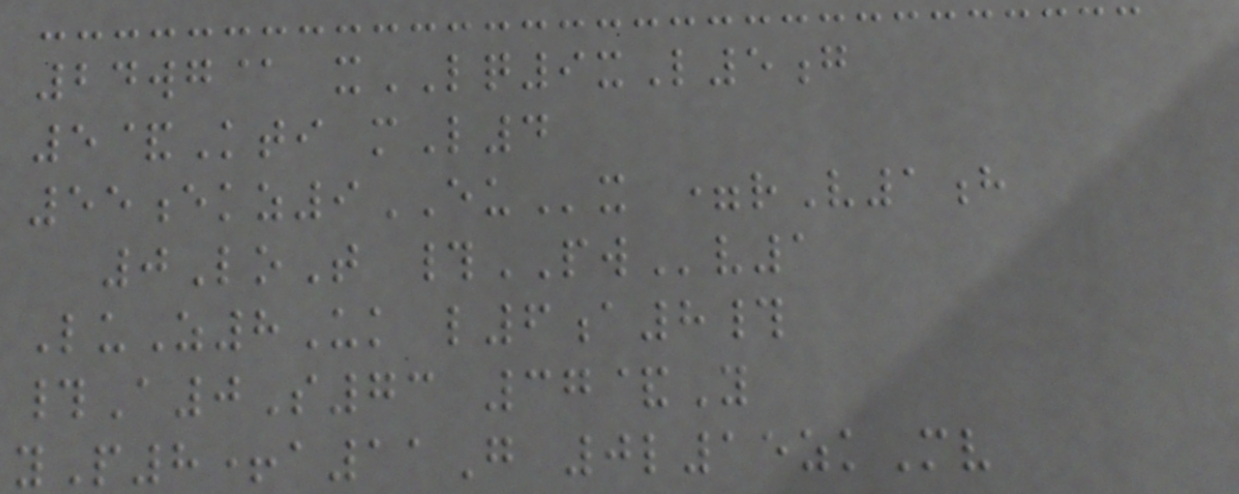24wg@ xLQ9xL5g
5&Kti mL4
55ekz9EUx =rV1h
0LoT #PWv1
LuZ8Uk l6a8#
#A0S73 37&Y
yP8+a11G 0l15zkMv
